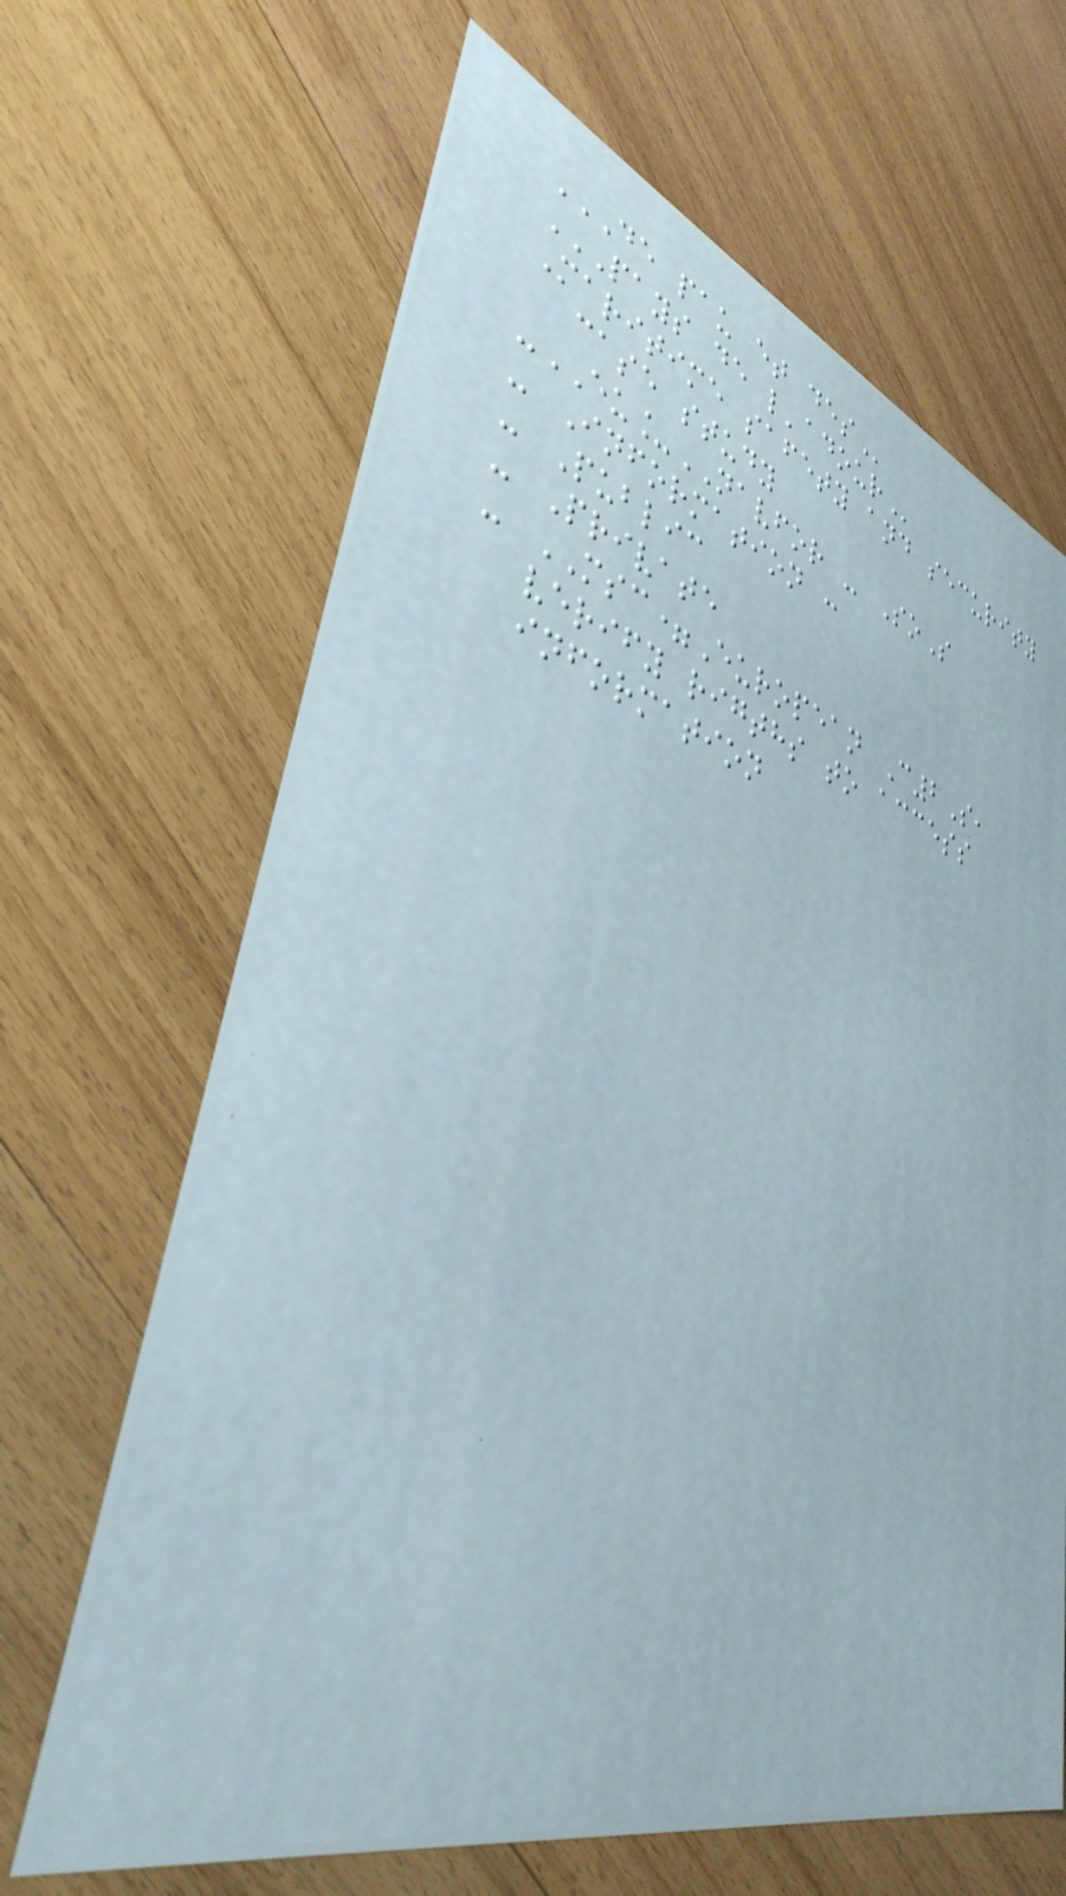DE PAU ET DES
PAYS DE L'ADOUR
Maritime safety and security
case study
-EU_NAVFOR - SoS
- Information :
- Public
- Private
- MSC=European C2S,
verify rigths to access
information
